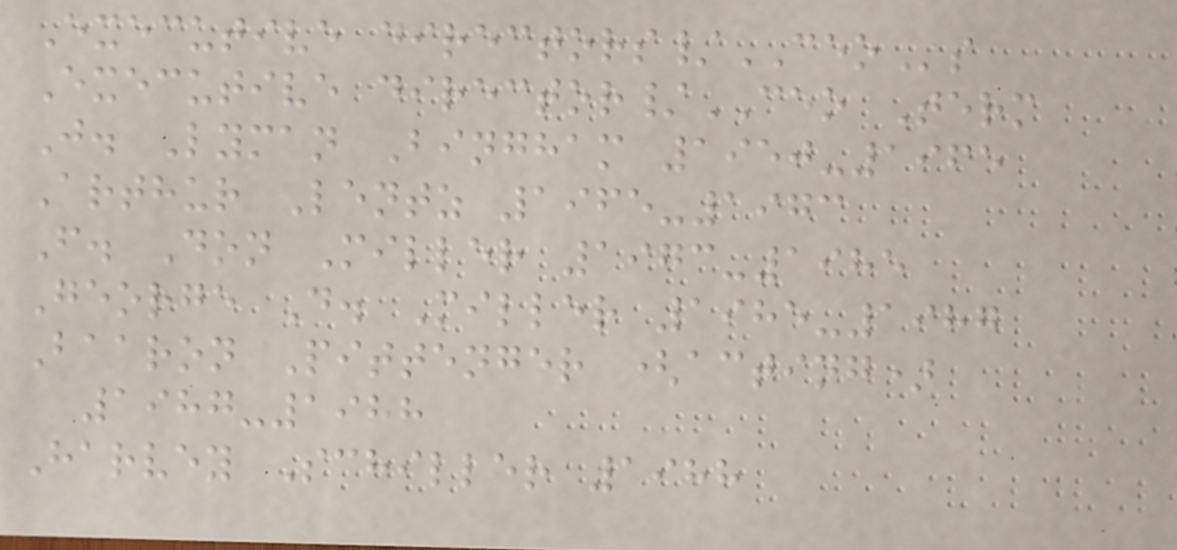Executive directors/CEOs
Executive director/CEO Term
J. Lyman Bingham 1950-1965
Arthur Lentz 1965-1973
F. Don Miller 1973-1985
George D. Miller 1985-1987
Baaron Pittenger (acting)
1987-1988
Harvey Schiller 1988
